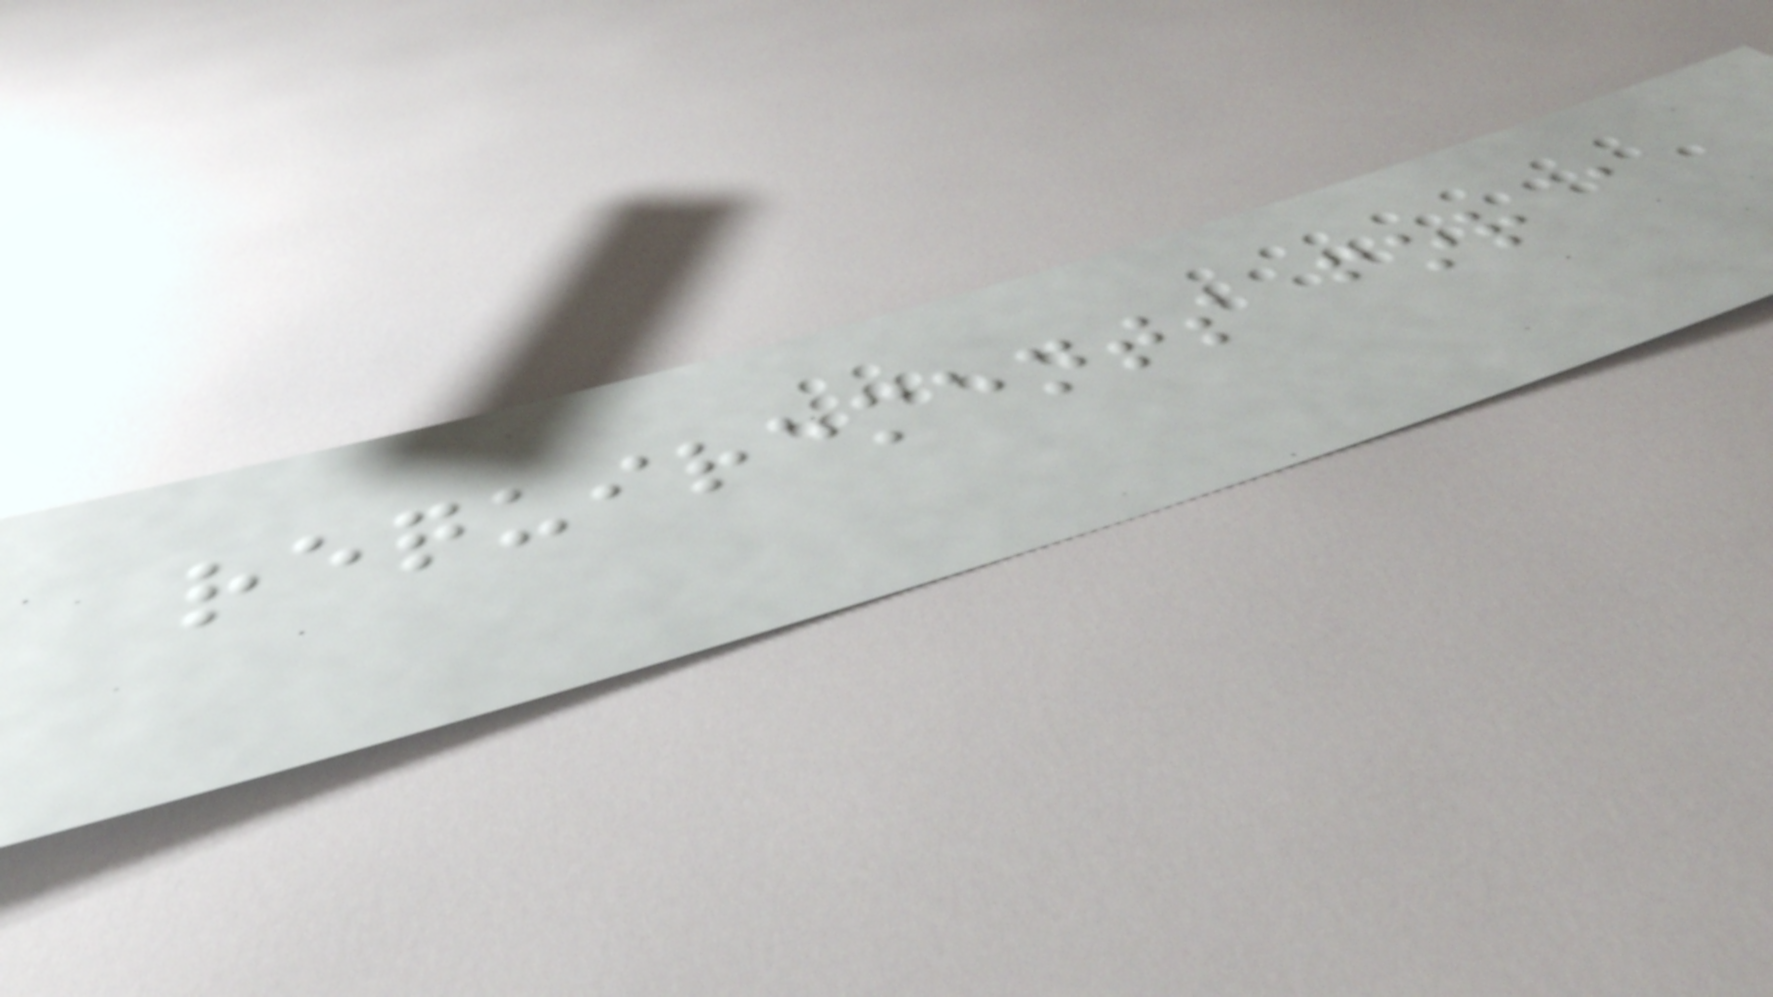requirements for a
